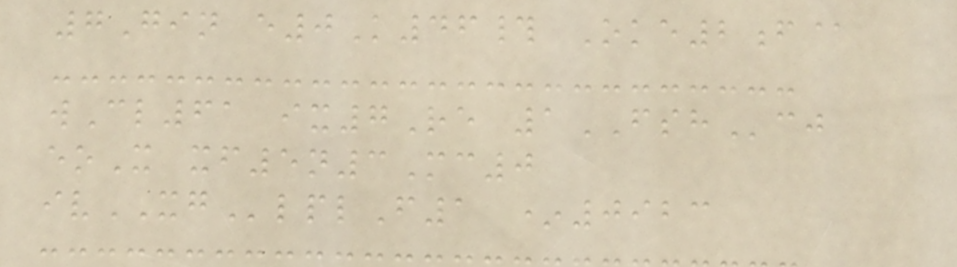7Gin e0K46# Oke2f@
wCl61 ix7Re 1FSHcj
eoX xf5n3Mc0
ivXGlplF1 *0923
